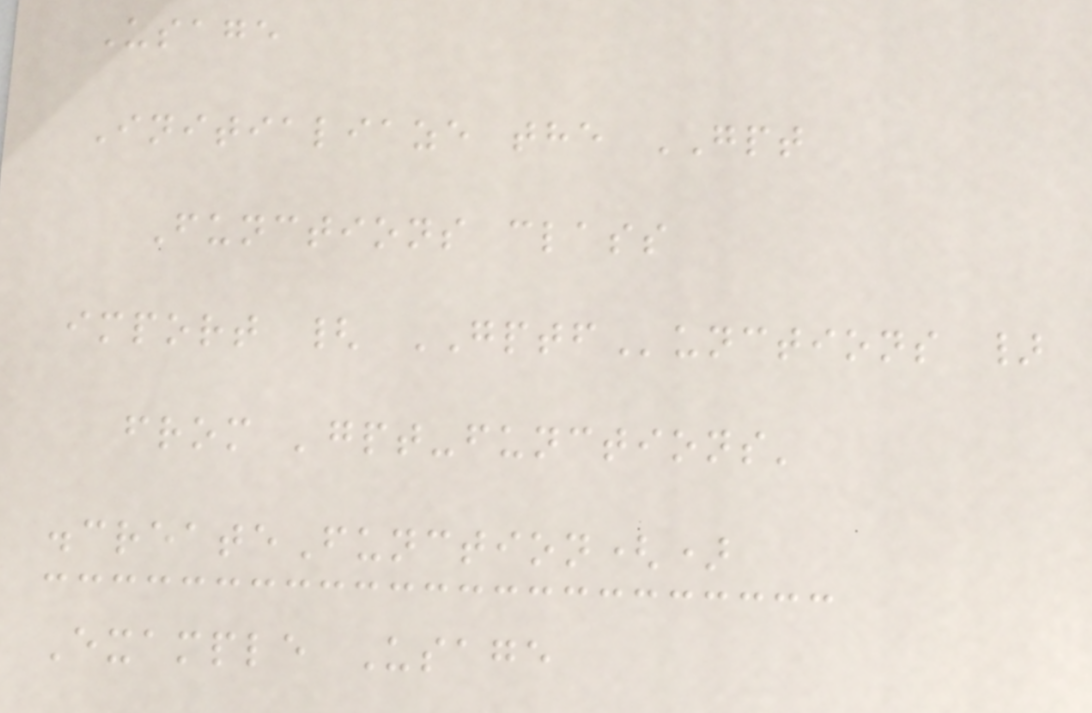Usage
Initialiaze the GPT
Functions class
import { GPTFunctions }
from 'gpt-functions'
.createFunction()
Example Usage
